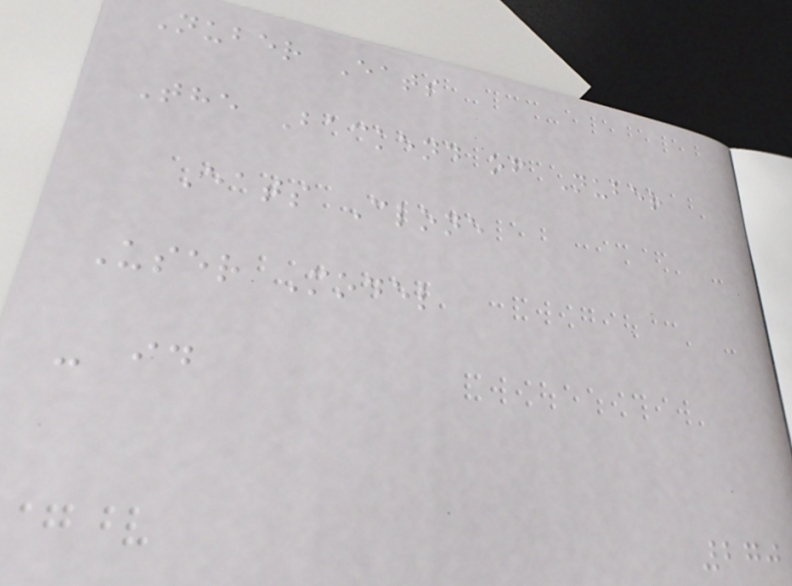Nuber Eats
The Backend of Nuber
Eats Clone
User Model
- id
270
